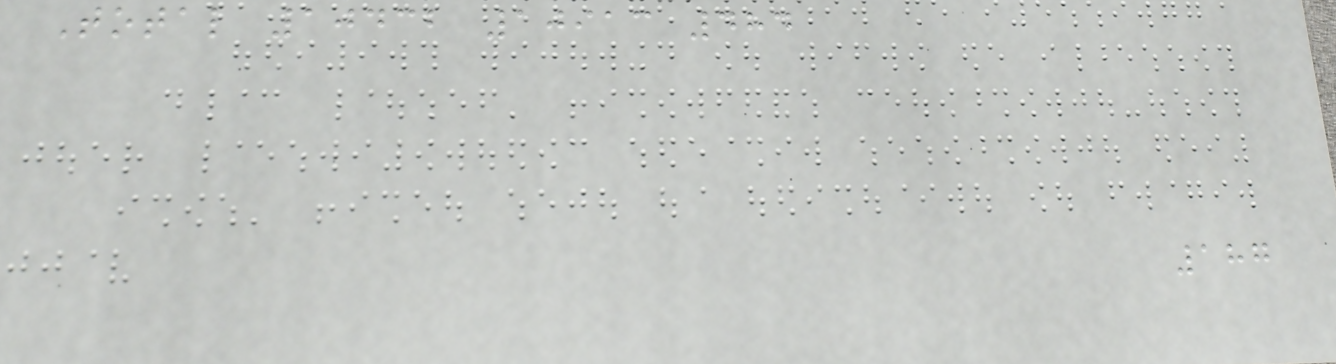Total 10432 10913 484
187
